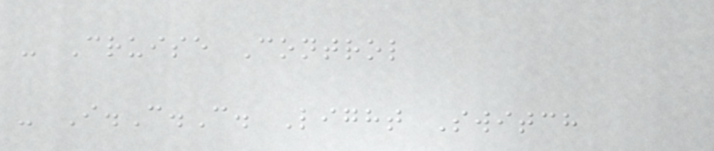- Cruise Control
- I.C.C. Light Switch
